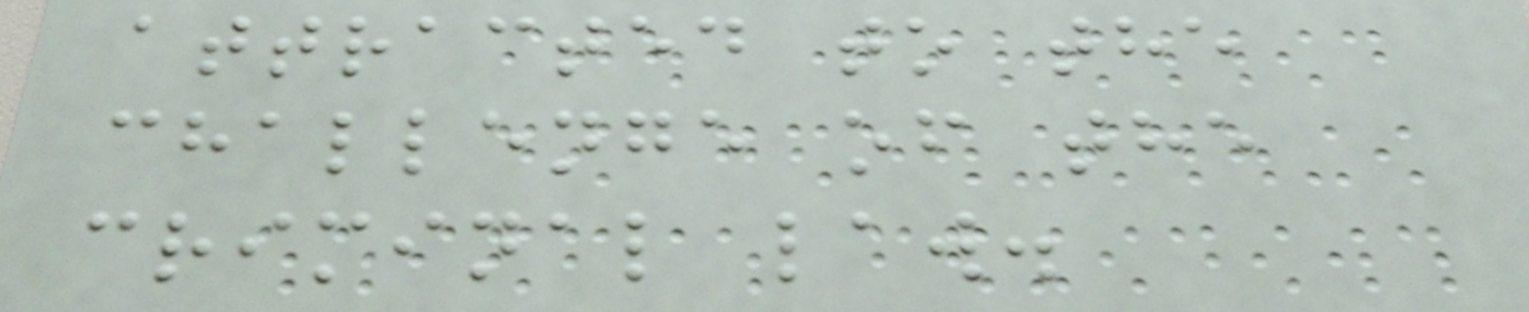attracted to the
challenge of the
criminal law.
